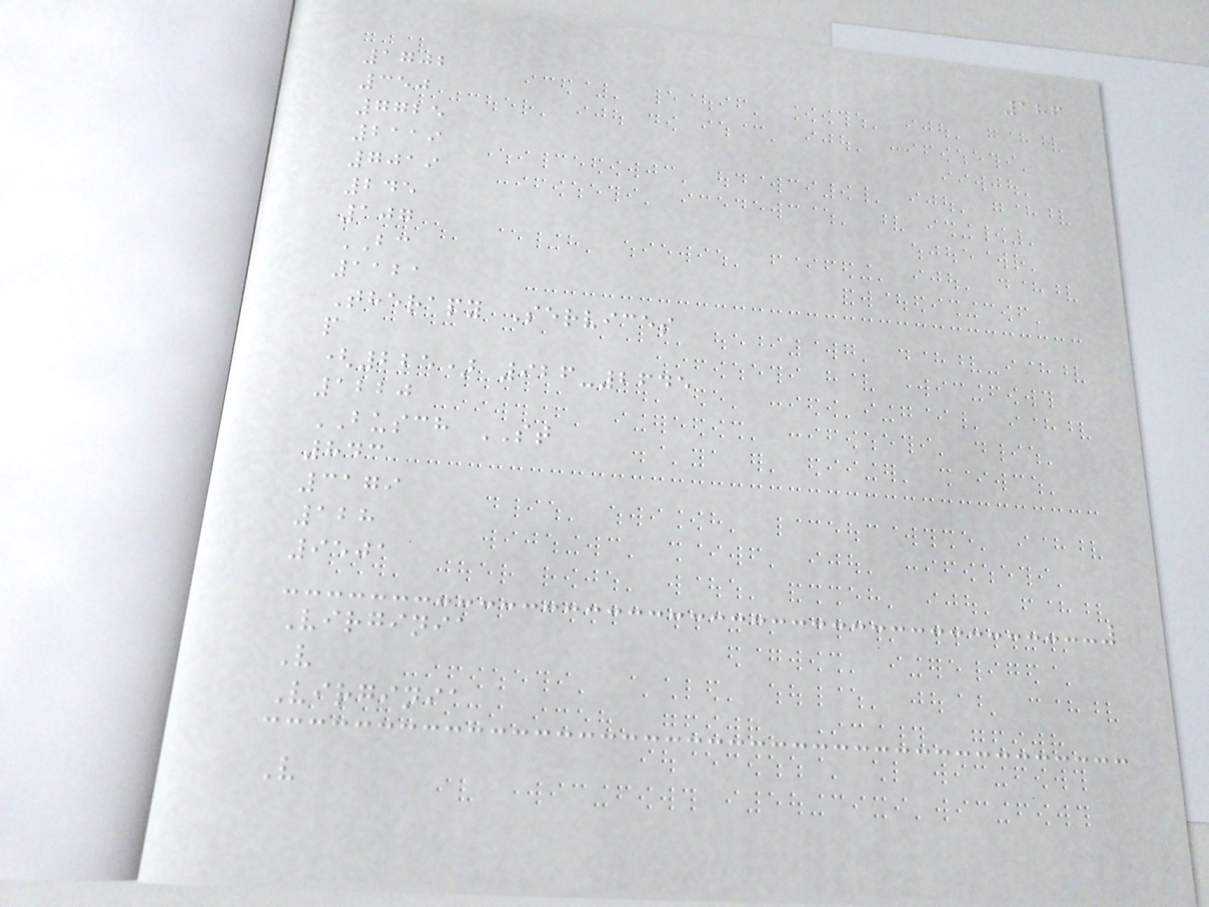186
1702
350
7725
2119
7019
245
107
BC
1121
Therapy Services
p
(225) 926-2645
1220
BUSCH ST
843
3179
128
9501
Virginia
V
Virginia
V
